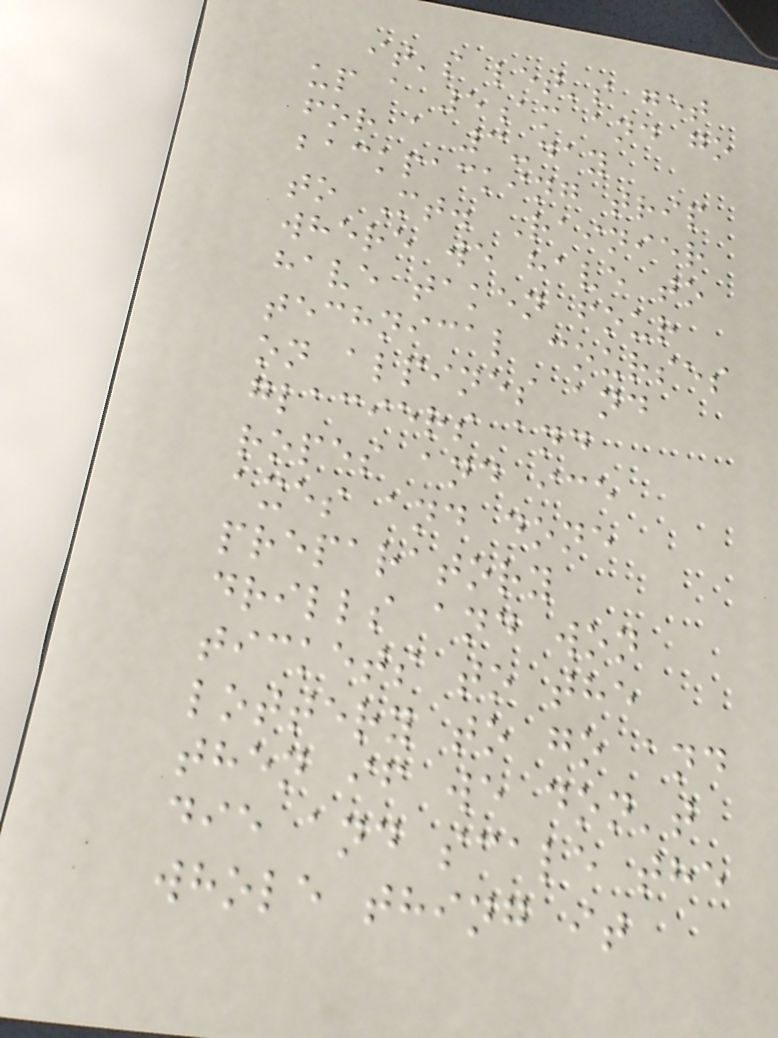it's let's get
up a 5am and go
for a 3-day
backpacking trip
to Mt. Rainier
where we have to
have taken four
technical courses
on alpines and
glaciers and
ropes and ice
axes and done
preparatory
drills and won
tickets to the
lottery to go and
then if we don't
die and scale the
whole thing it
